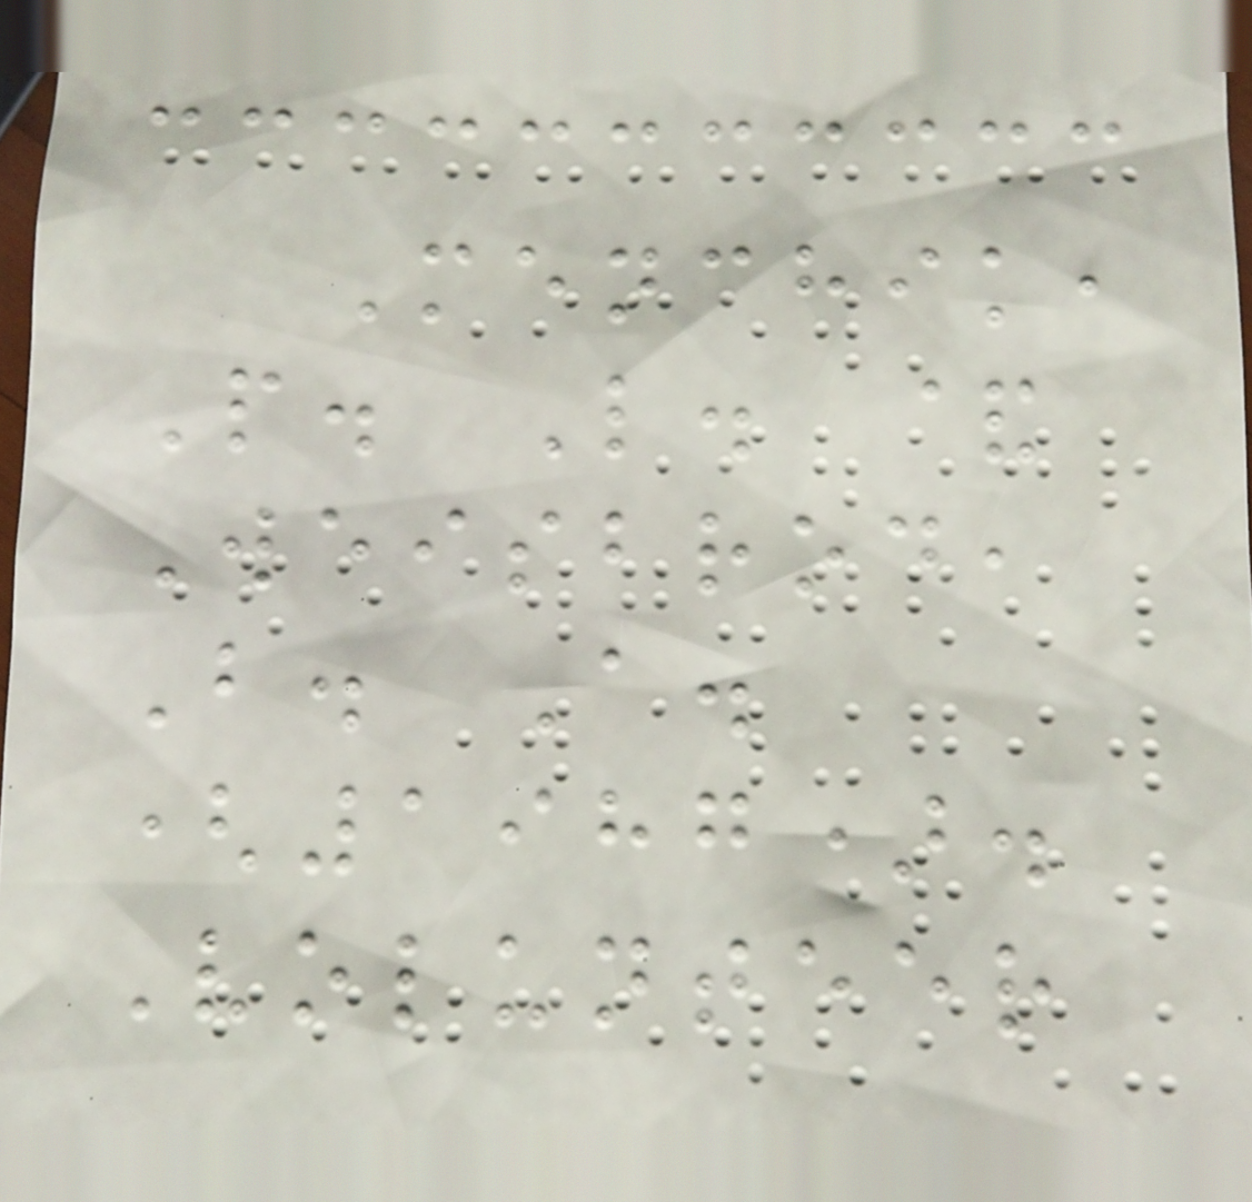Menchik,
P. L. &
Weisbrod,
B. A.
(1987).
Volunteer
